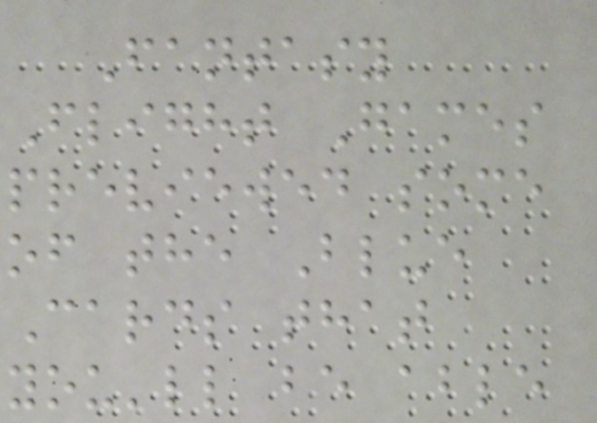Fantasy
Flight Games
previewed some
of the Blue
Cards that
you'll be able
